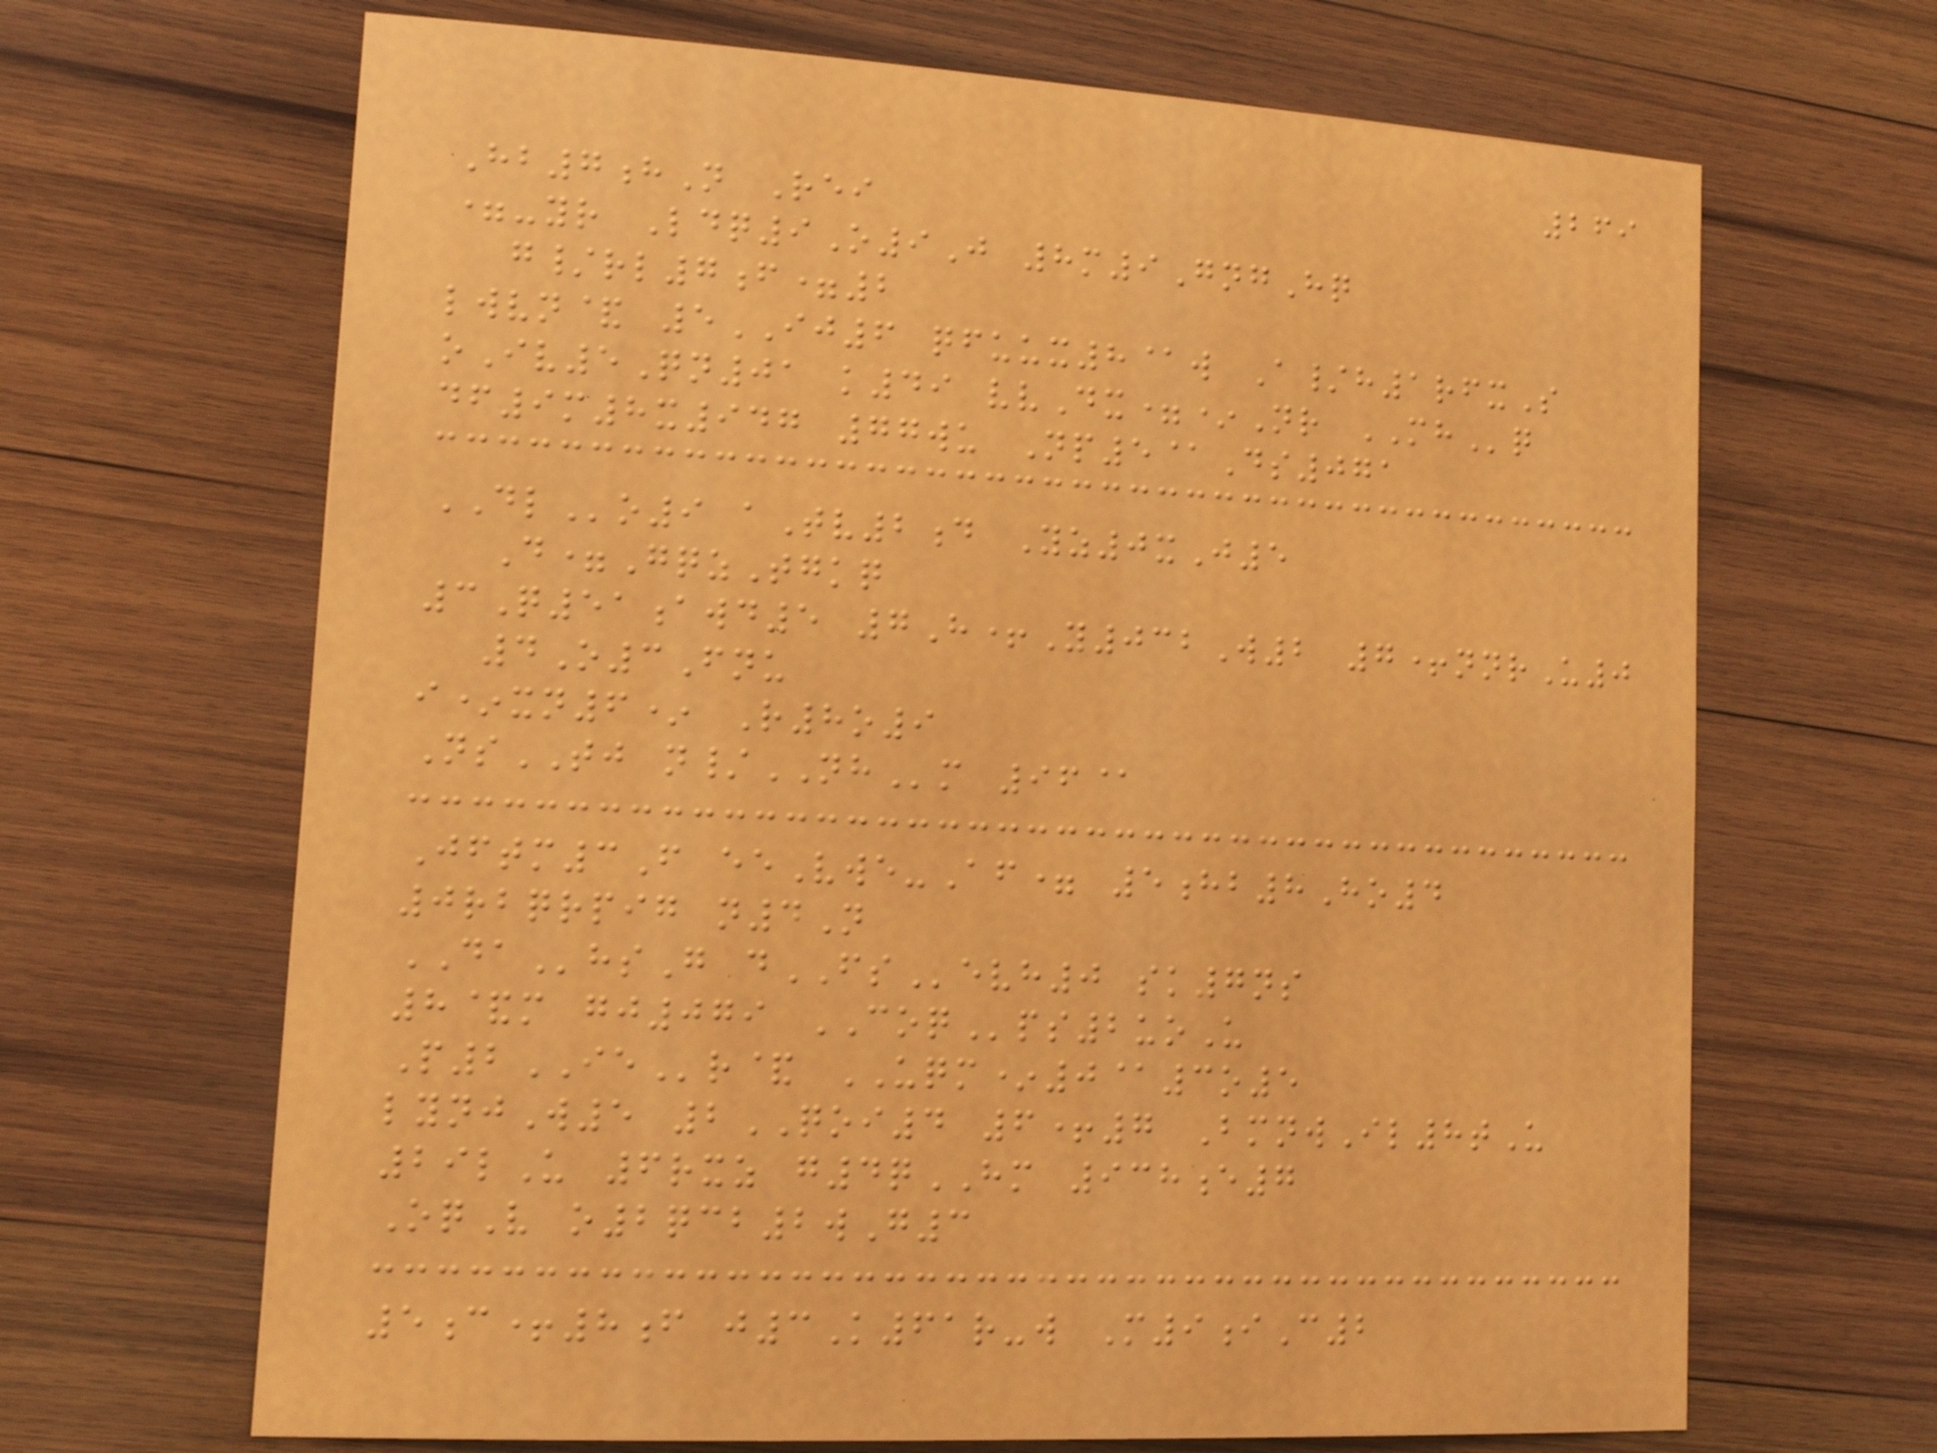269
Hb7hN Rei
=-yr Ldq9O9J 8m9GngHq
g/rl7f=2
lwvn& 5IJ6 qfuux8@w A/h1rfxS
oIv5Qn01 k49 vvDx=*Nr MHq
df9m8x947 77wu Np5@Ds071
DLo9 aTv2d Yz0xJ5
D=GqzTgkq
3Q51awd5 7H+Y032W2 7+nnrU0
4O3Fnu
i*xn6* R8o9
NsTJ n/NHm 96@
Jftm3F eeVwe-Af= 5hb8Ho4
0rbqrpig n4N
DAhsG dFSevh0 sk7ns
8&m gj079 COQps2uoU
P2IEr& UQM*0@3o5
lynjW5 2QOI4 6+7 BmnwIl8tU
29lU 6rxz g4qHM 938e7
OqV o2qcb2wG3
5c+8f j3K61r-w M9iC2
